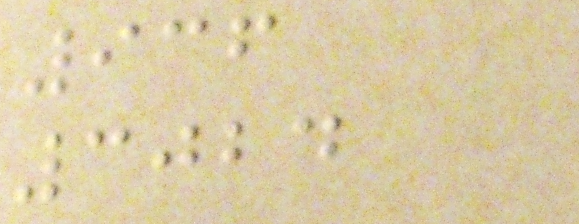936
3024
